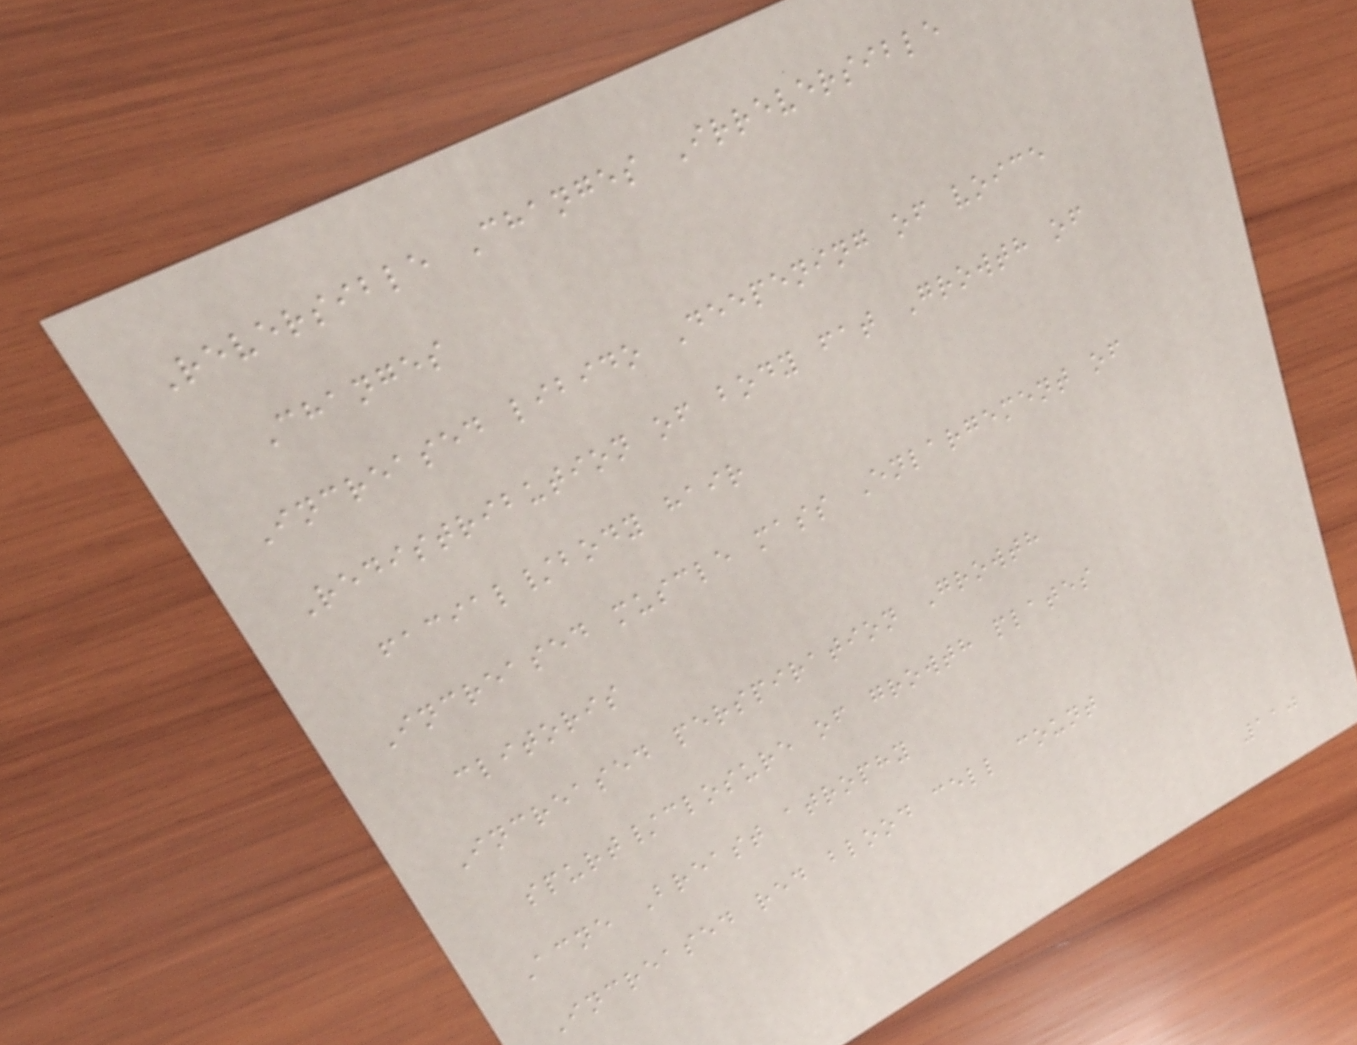Reversible Changes Irreversible
Changes
Increased libido Deepening of voice
Redistribution of body fat Growth of
facial/body hair
Increased muscle mass Enlargement of
clitoris
Increased perspiration Growth
spurt/closure of growth plates
Acne Breast atrophy
Increased red blood cell count
110
